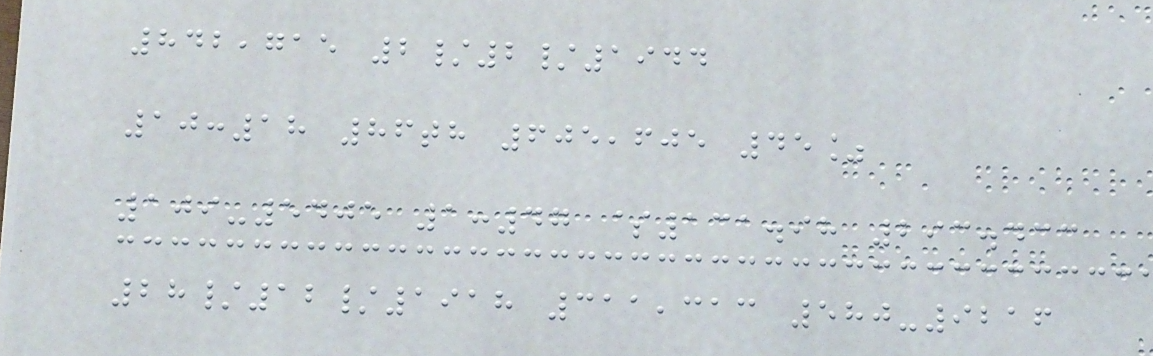842,715 2/2/1944
10:18 86th 605,605 45%
109-5405 1:47 $131.98 293.433
28/12/1918 311,313 580-9216
